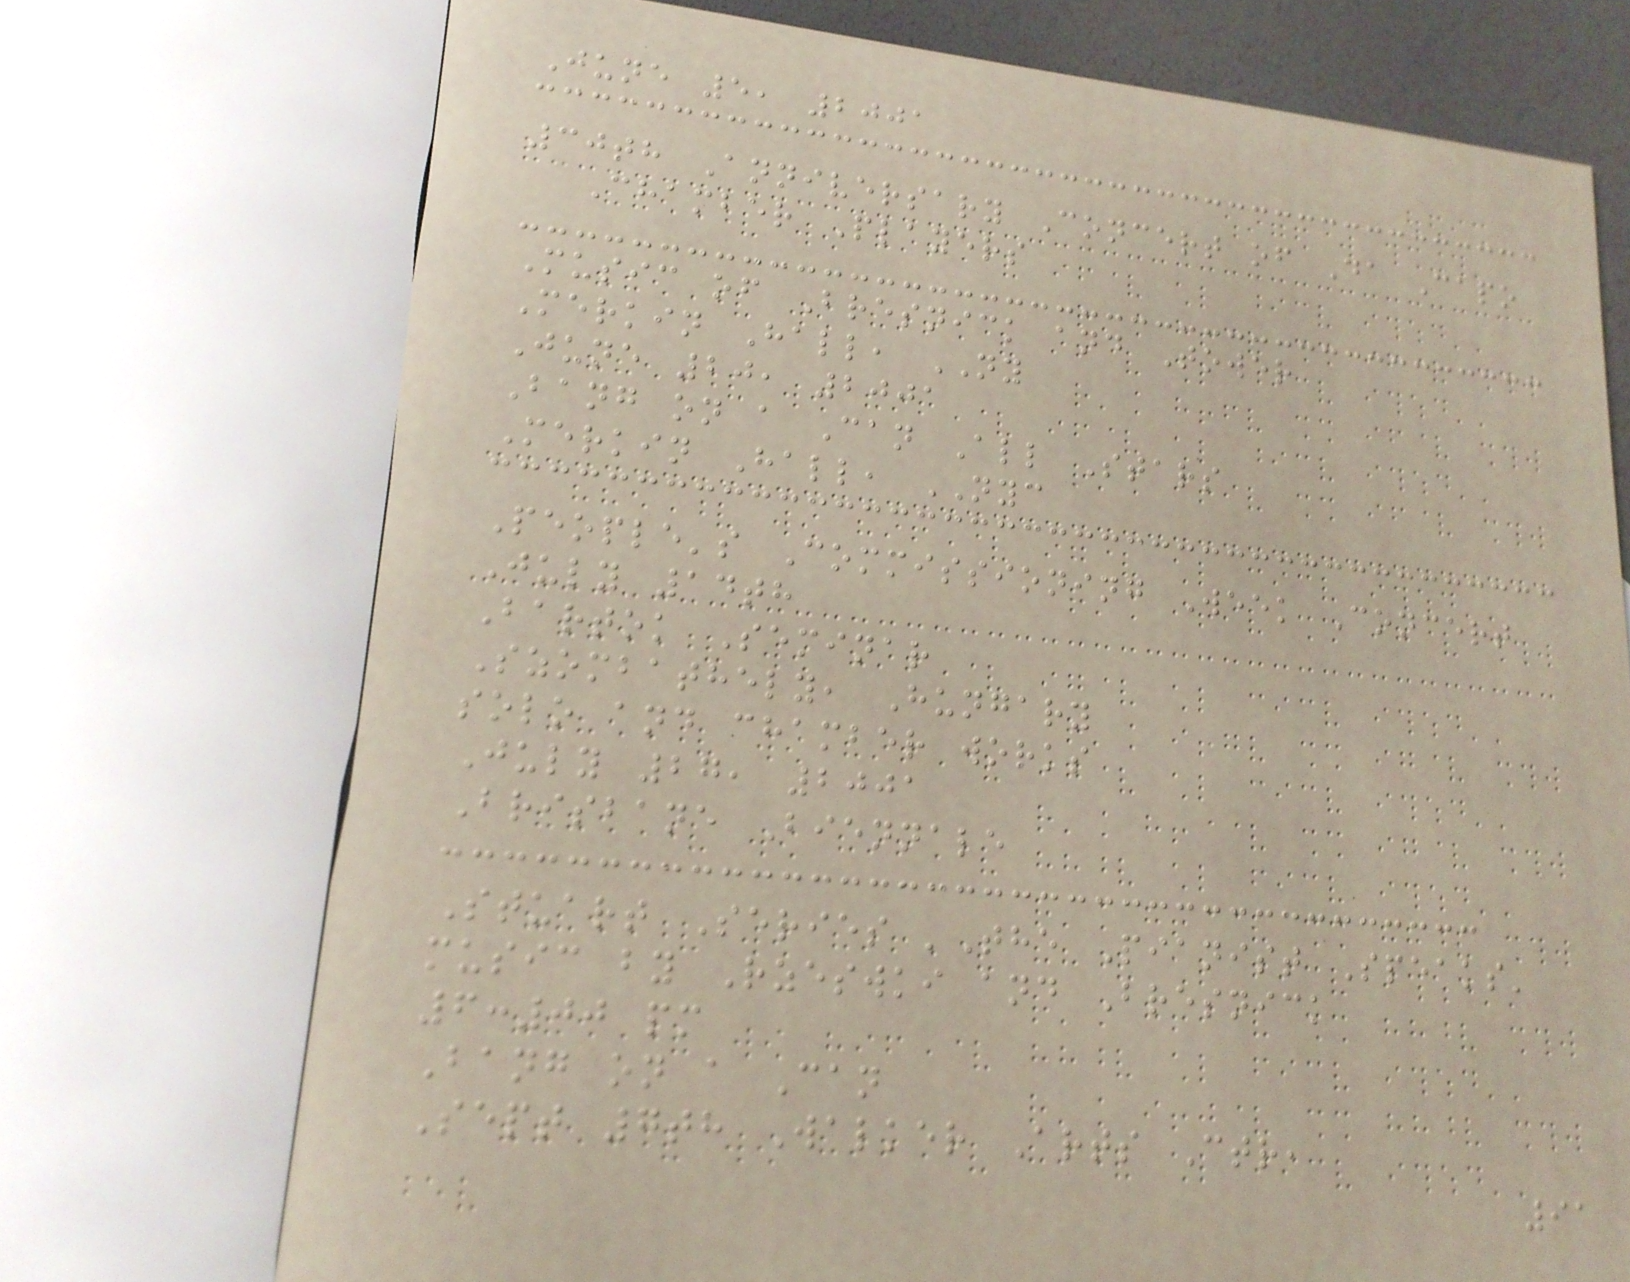June 5, 2001
30th Anniversary Concert of Da Capo
Chamber Players
Music of Bresnick and Tower
Merkin Hall, NY
June 20, 2001
Bang on a Can All Stars
Merkin Hall, NYC
People's Commissioning Week Concert
July 14th
Bartok Seminar
Szombathely, Hungary
solo and chamber works
July 27, 2001
Brisbane Biennale
Stuart Series 'The Pianist Speaks'
music by Rzeswki and Bresnick
6:00 pm
Bang on a Can
Sept 7th Walker Arts Ctr,
91
